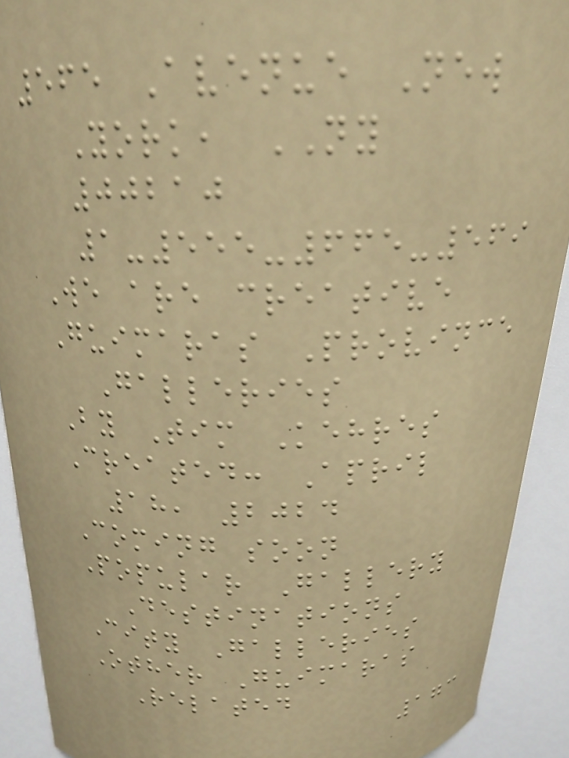565 Avenue New
York, NY
00210
1-555-665-569
We are creative
Guimaras Province
Galleries
By Tim Kehres
Created: April
18, 2024
Coming soon
Popular Gallery
Destinations
City Galleries
Other Guimaras
Related
173
